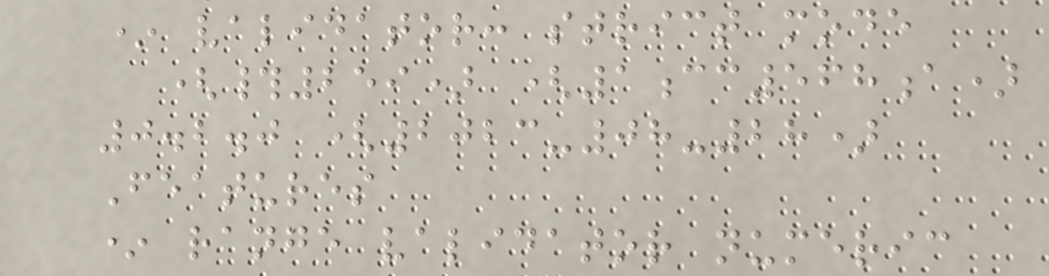* validator: strict mode
(#259) (1cc568a)
0.2.0 (2023-08-28)
Features
* range validator numeric
